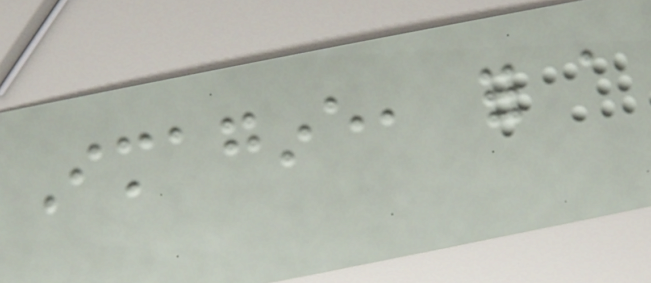Imagine, for a
